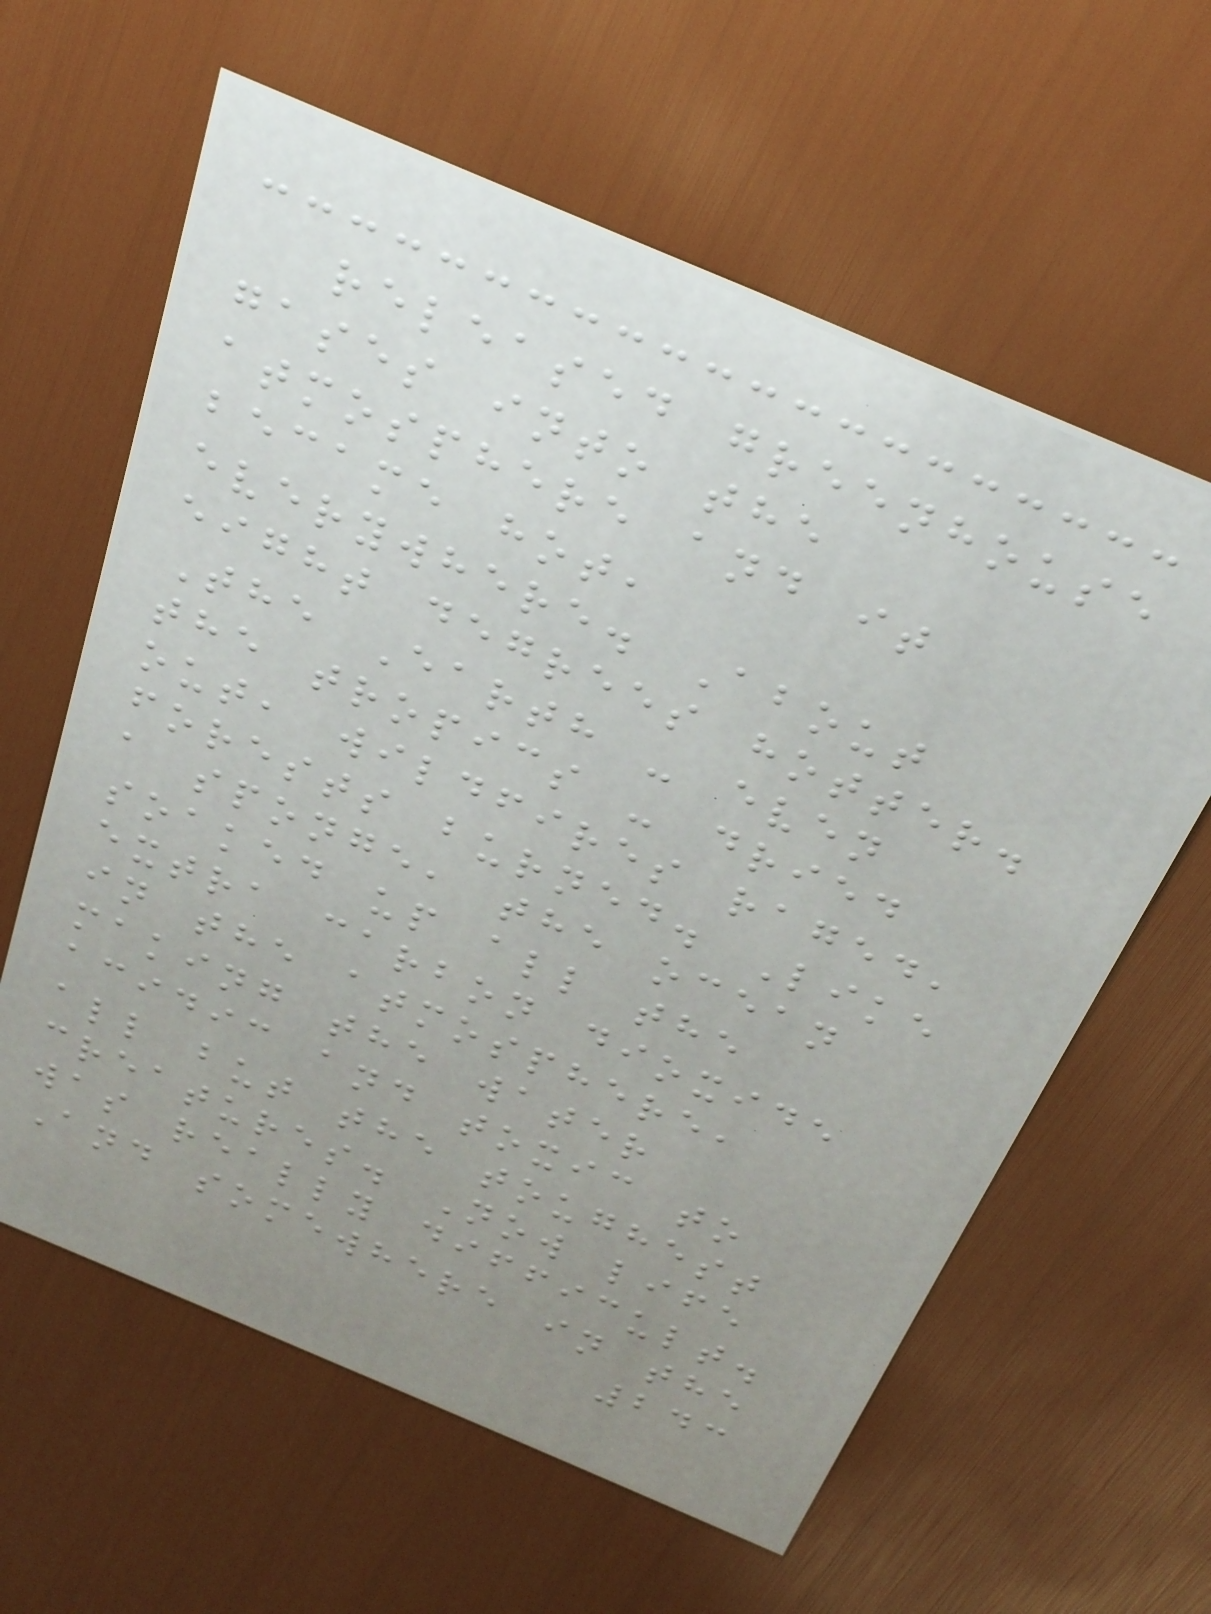released greenhouse
gases into the
atmosphere and it
became hot,
everywhere. About
eight degrees hotter.
The Earth - even
the tropics - dried
out, wildfires raged,
forests burned. Like
a sponge, the ocean
soaked up all the
extra carbon dioxide
in the atmosphere,
making the water
acidic and toxic to
all but the toughest
creatures. Now life
was really difficult.
And somewhere in the
243
